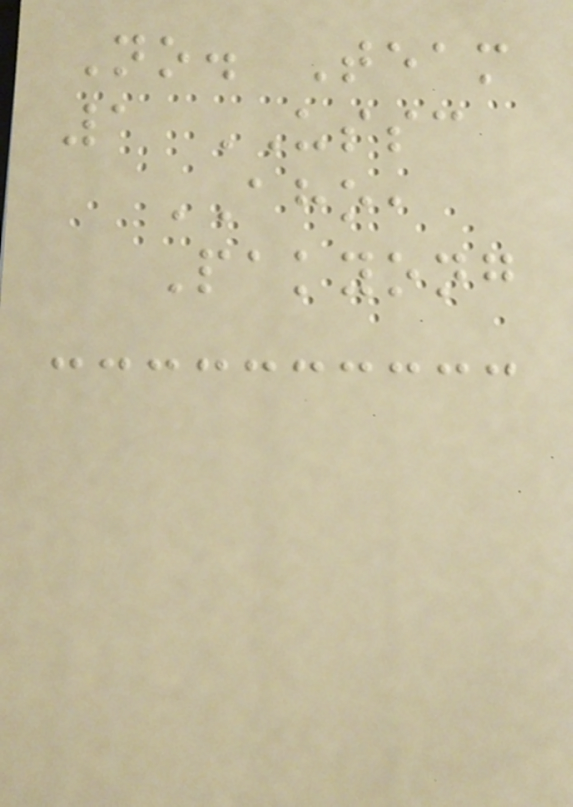No. Team
1 USSC
AHO,
Pakyong
